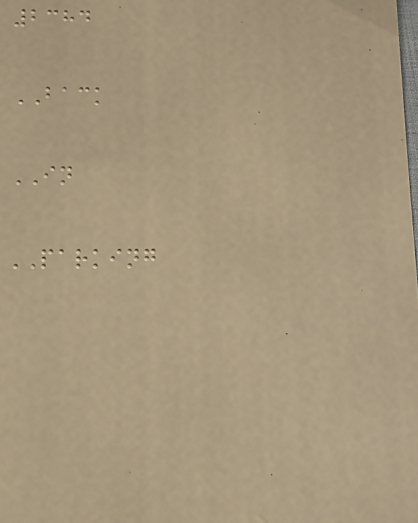2384
BACK
IN
PARKING
